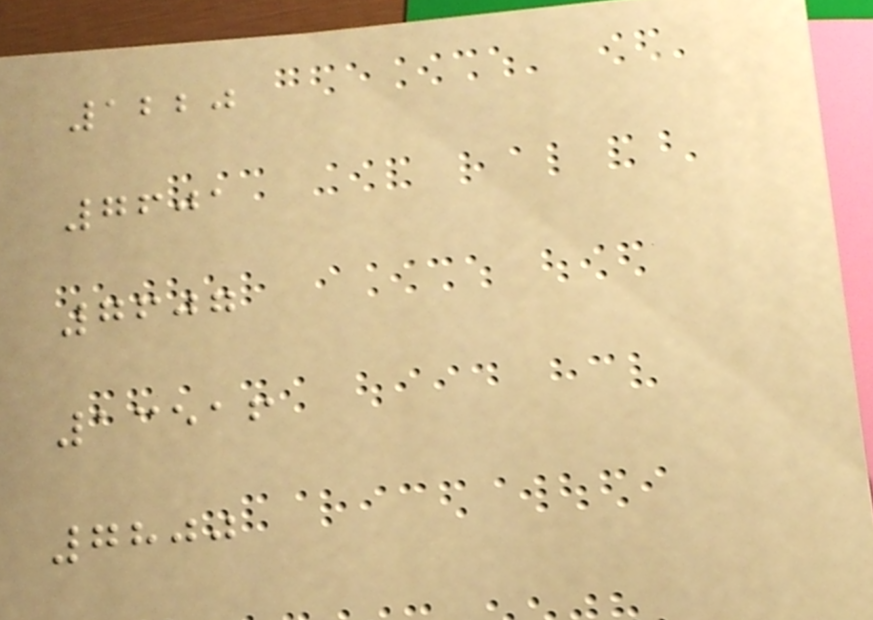1220
7601
7607
13516
7800
